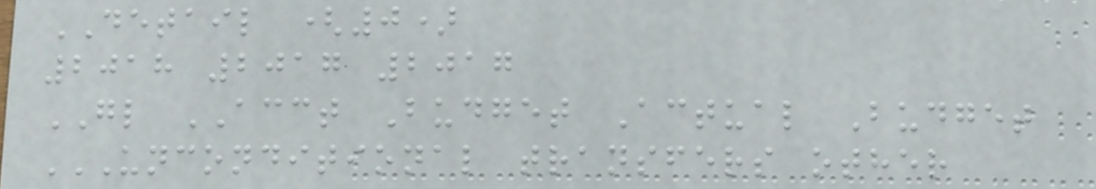DETAIL (0)
2018 2017 2017
GL ACCT Budget Actual Budget
UNCONDITIONAL TRANSFERS OTHER
